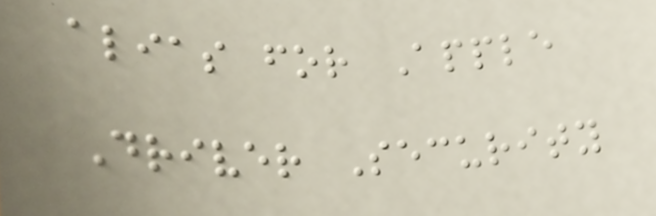alias for Apple
Driver Security
